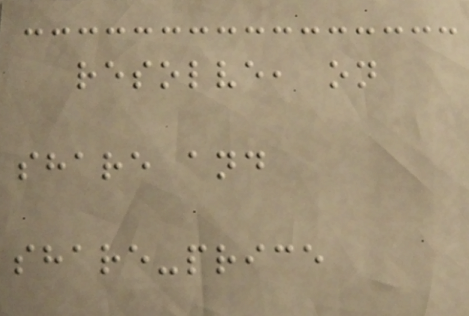resolve, on
share and
share-price
